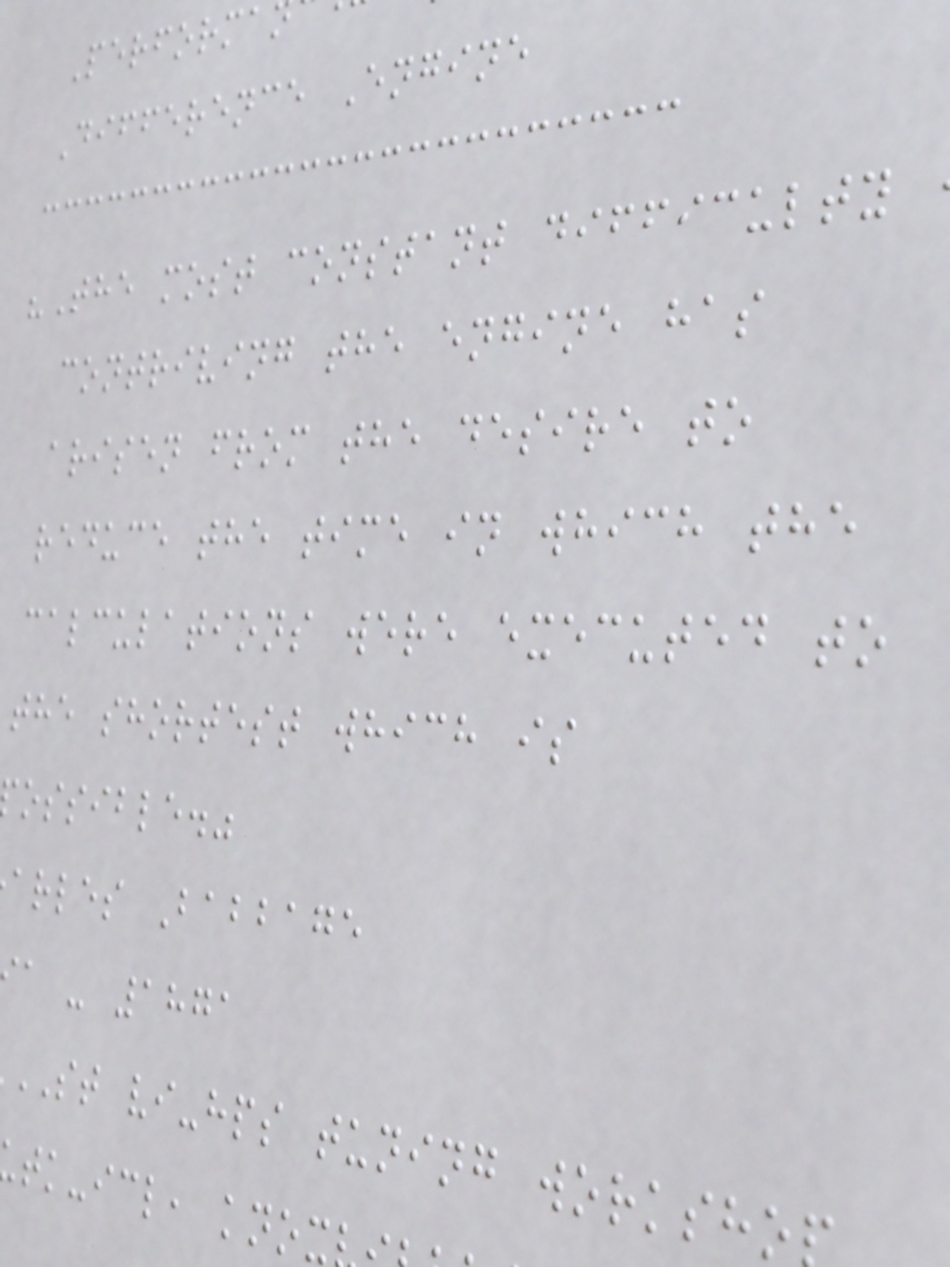Performa
Difference Engine
"The most constant difficulty
contriving the engine has
arisen from the desire to
reduce the time in which the
calculations were executed to
the shortest which is
ossible."
arles Babbage
a - 1871
ST vi-hps tuning
tk-icl,
